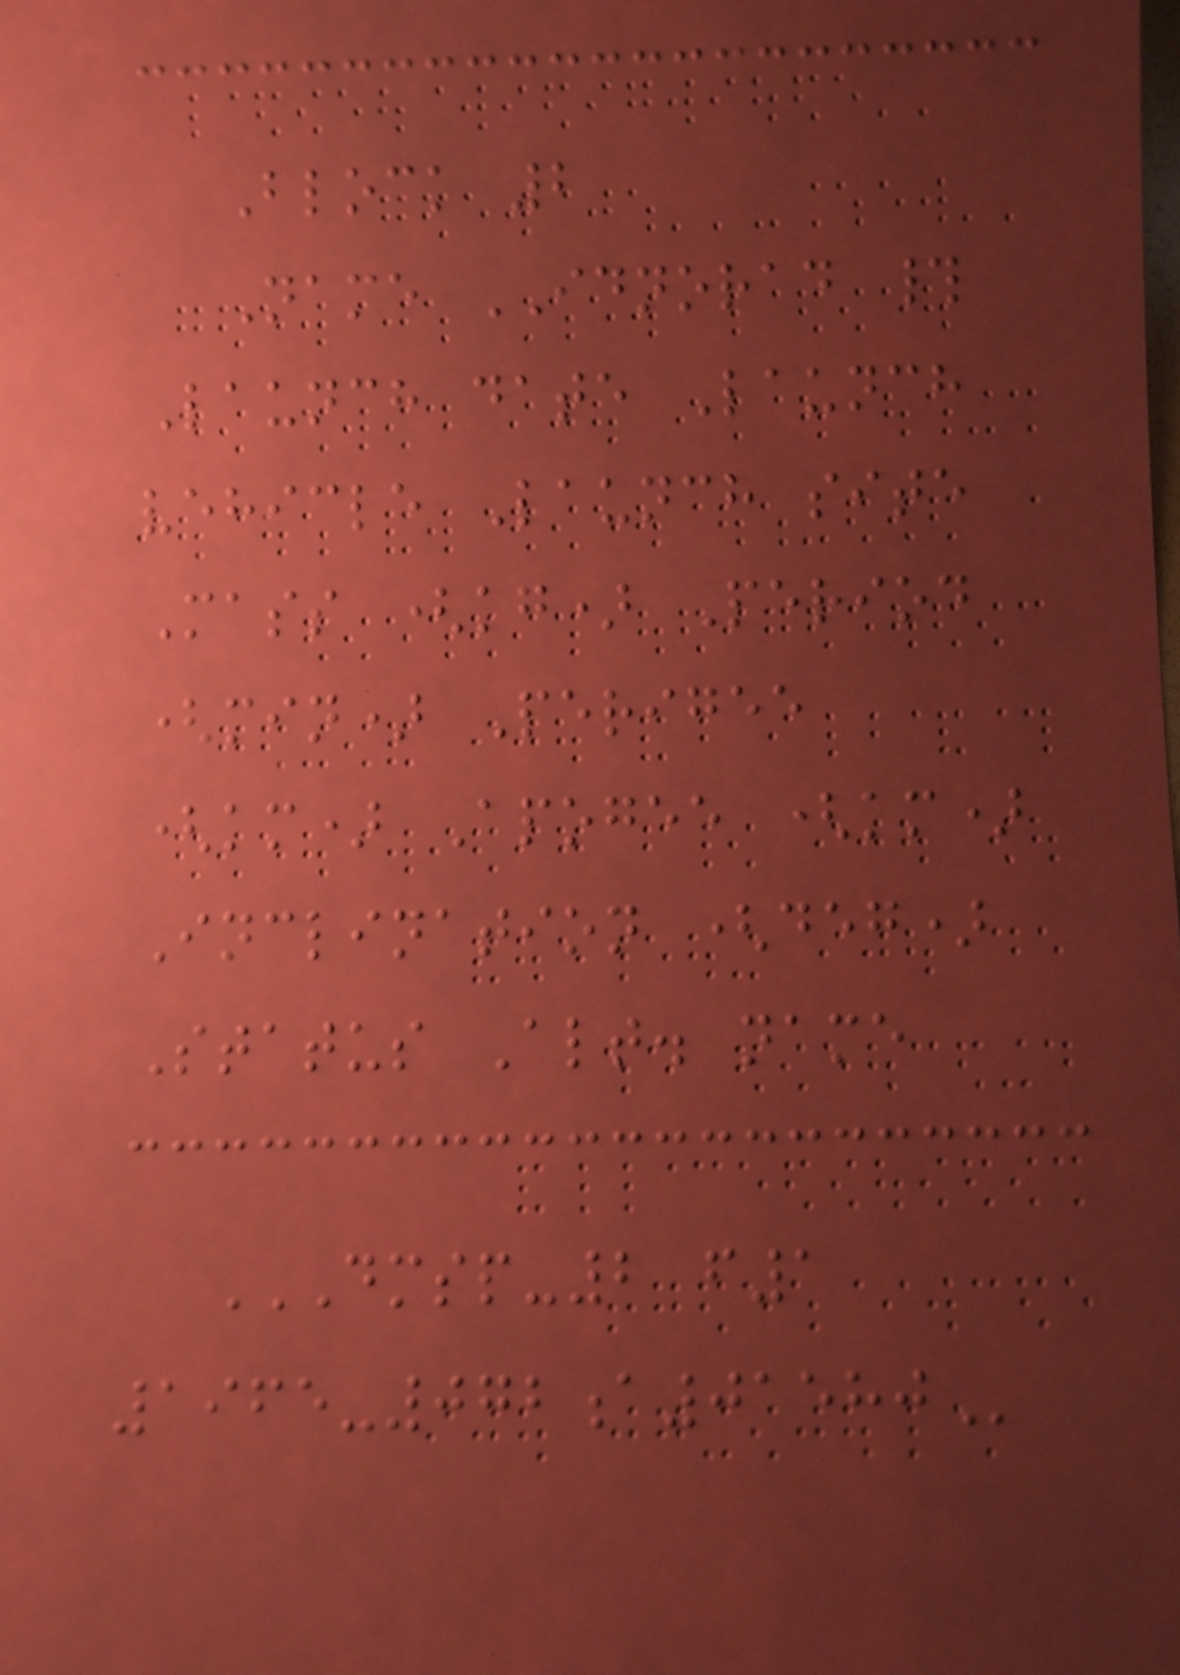Block 2
Name IDNORAD #
Launch date Launch
vehicle Launch site
Mass (kg) Period
(min) Perigee
(km) Apogee (km)
Inclination (deg)
Status Alt. name
DMSP-2 F1
1965-072A01580
